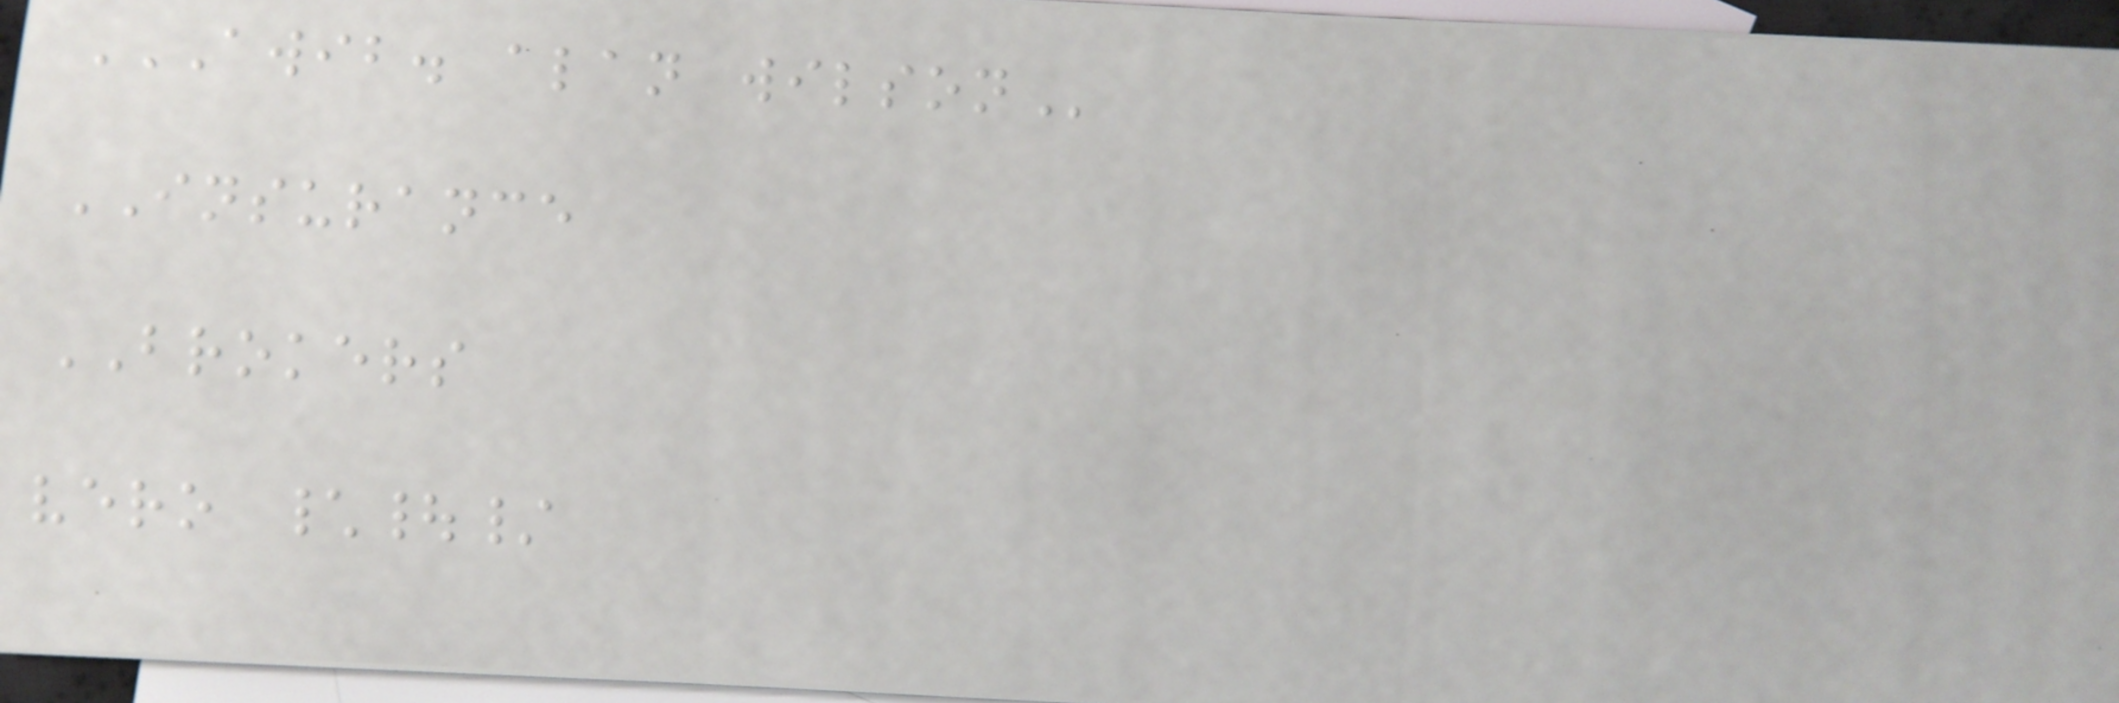AWIB. ALAN WILSON
INSURANCE
BROKERS
vero \|/
